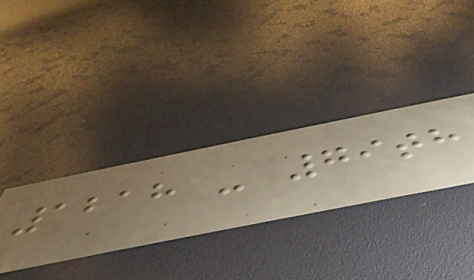1218 - 79th
